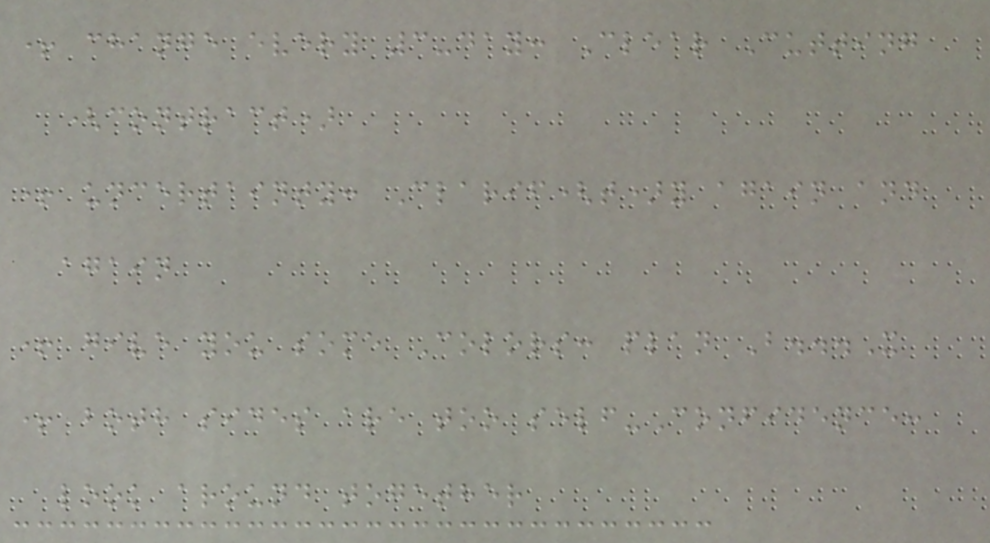+ change every 3-day: Clear Cutting
(contract)
+ uncertainty: Clarif(t)y again and
again
+ give you some Colors: plan B...X
+ both sides are too self-Confidence:
look around together
